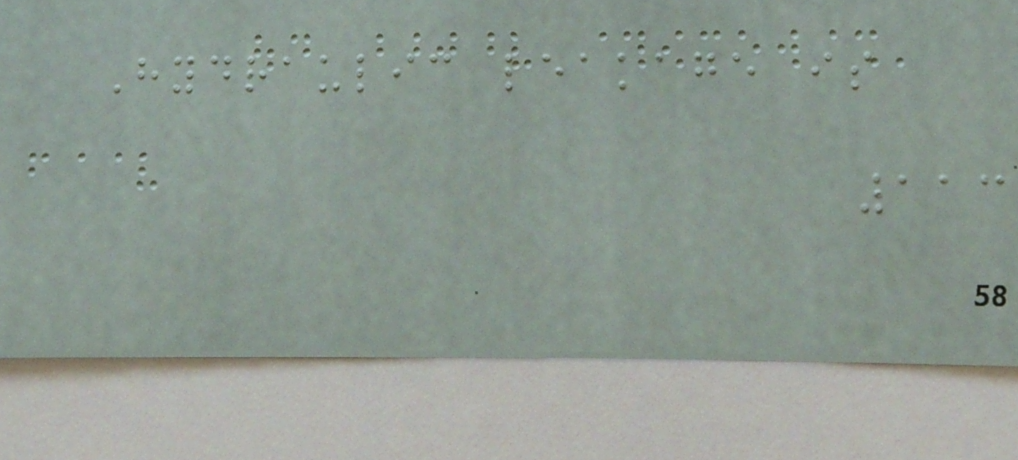Hydraulic leakage is
113
